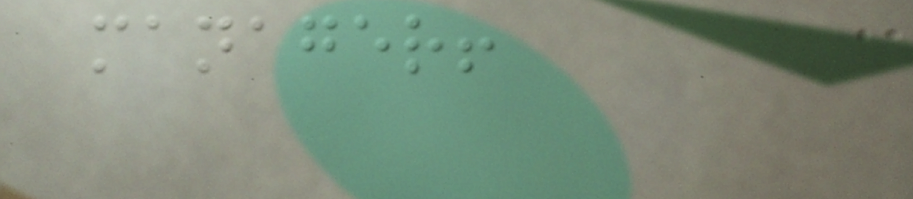manager!
